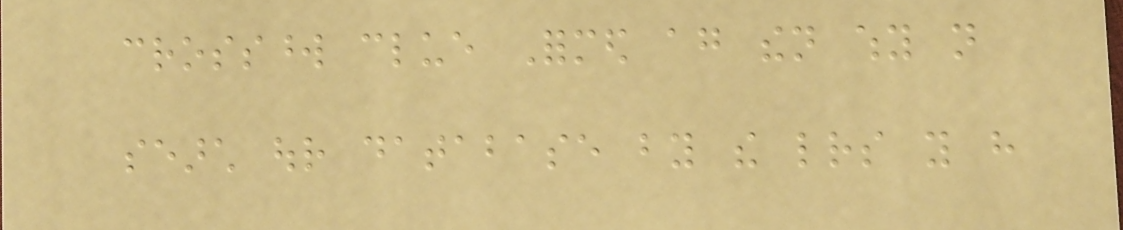crossword clue Formed again then why not
search our database by the letters you have
